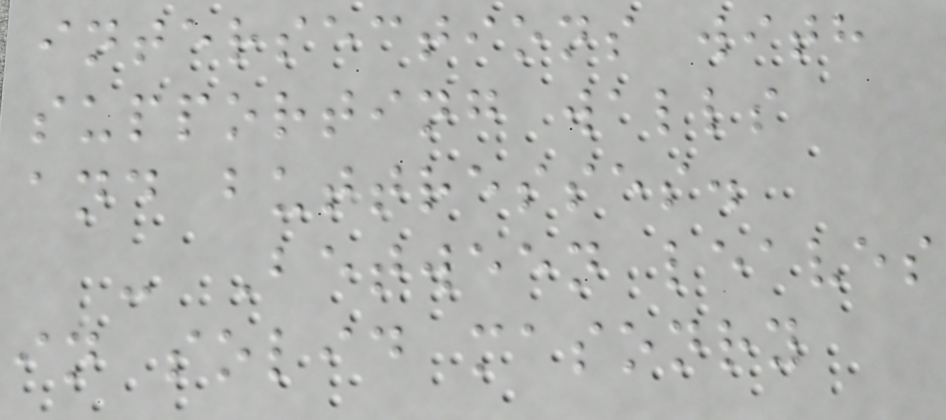intersections with
supporting walls
and buttresses.
- Between leaves
in solid masonry
